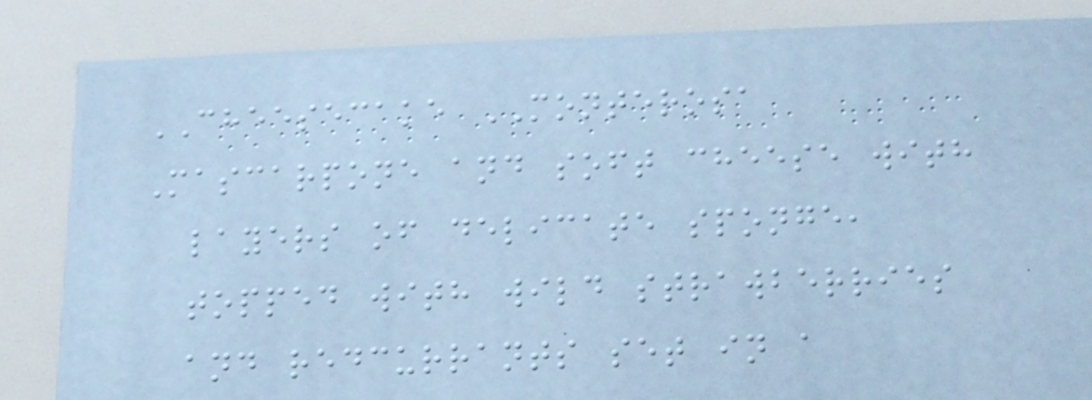CHEESECAKE MONTEROSA
Mascarpone and soft cheese with
layers of delicate sponge,
topped with wild strawberries
and redcurrants set in a
